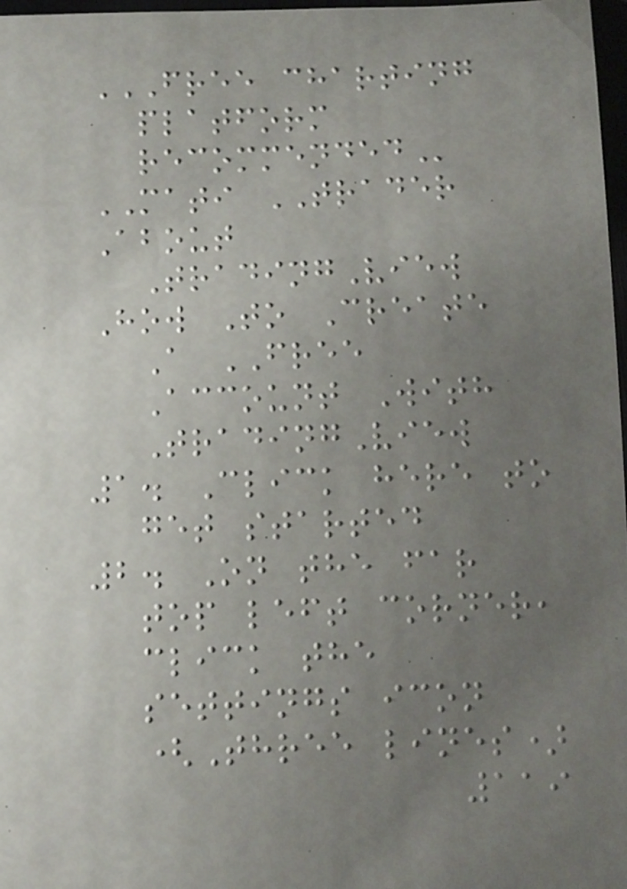FREE CHARTING
PLATFORM
RECOMMENDED
MATI TRADER
About
TradingView
How To Create
A FREE
Account With
TradingView
1. Click here to
get started
2. On the far
top left corner,
click the
settings icon
(Three lines)
119
